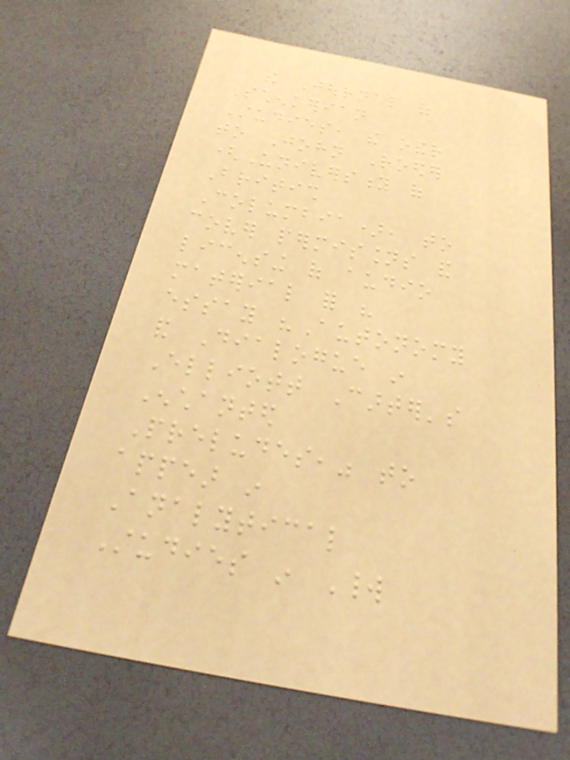the Journal of
Schenkerian
Studies, the other
to John Roeder
(University of
British
Columbia), to
cover permissions and
licensing of audio
material for his
essay "Autonomy
and Dialogue in
Elliott Carter's
Enchanted
Preludes," to
appear in
Analytical
Studies in World
